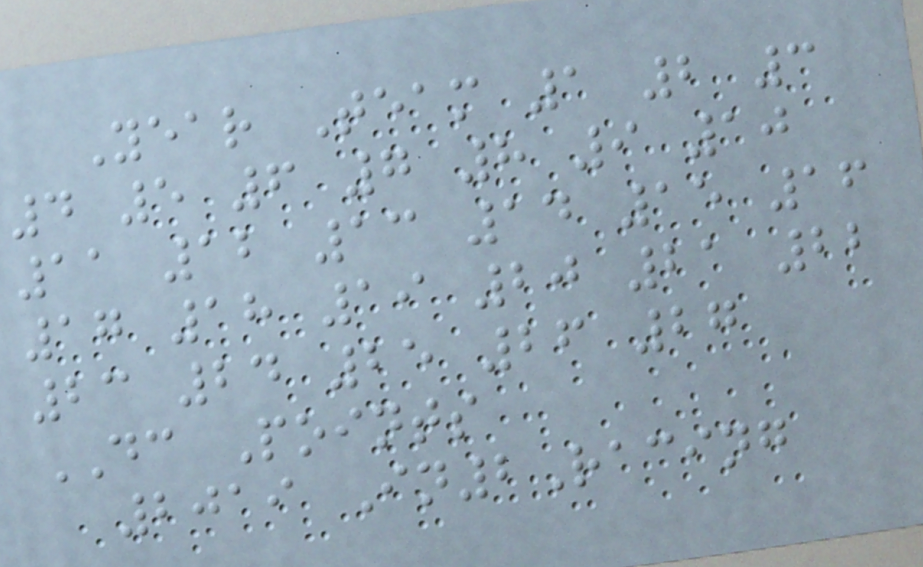Year Team 1 2 3
4 5 6 7 8 9 10
11 12 13 14 15 16
17 18 19 20 21 22
23 24 25 26 27
DC Points
2019 In2Racing
